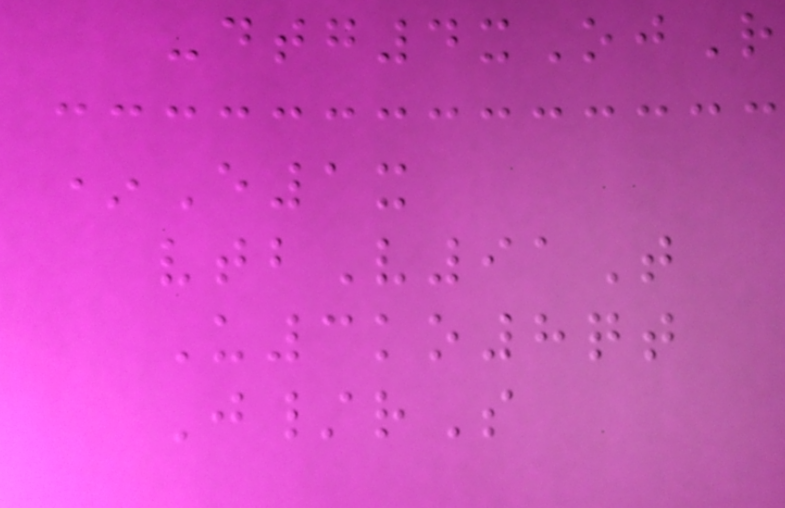-dtg4xOjR
*E1x
vtbV91T
U3ko8qt
J/rS
